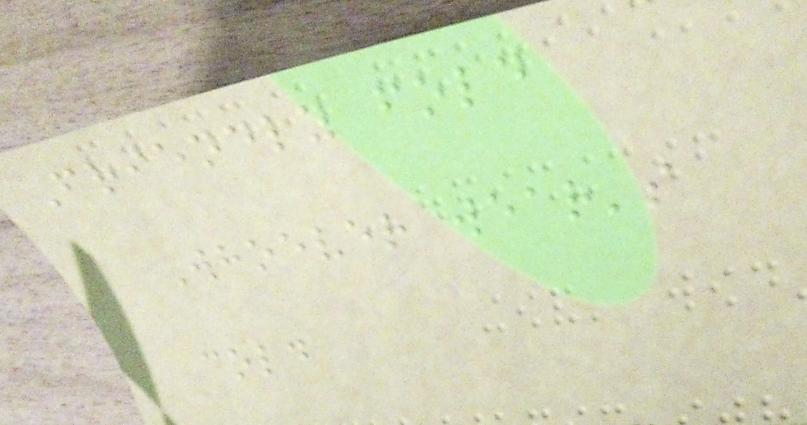Friendly fold
Whoever wear's
cold
